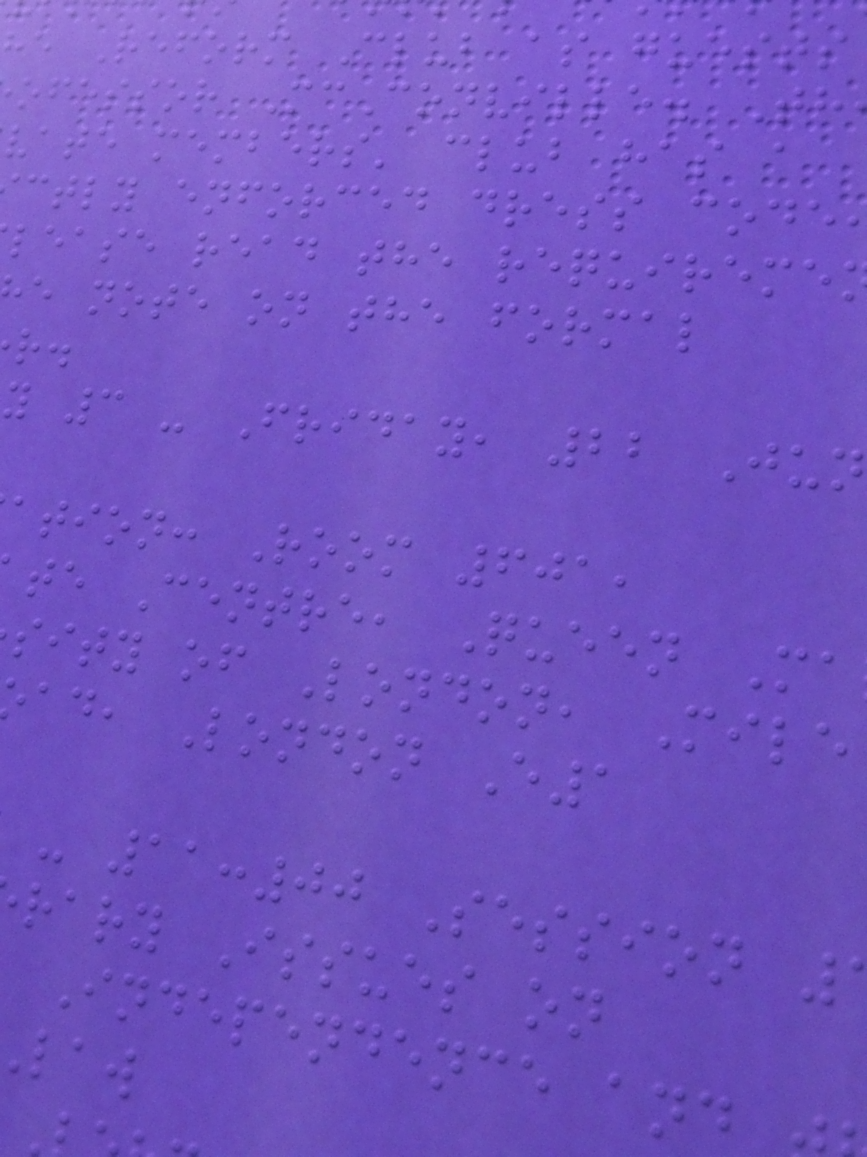e Reform Club as guests
ofessor McConville. Th
vate members' club has a
ctly enforced dress code
lease read the requireme
e note on the formal
y 3 - Friday, 22 Jun
ation: Room 601,
te Centre, Queen Ma
sity of London, Mile
ad, London E1
- 11:00 Session
rary Issues on
Independence and
